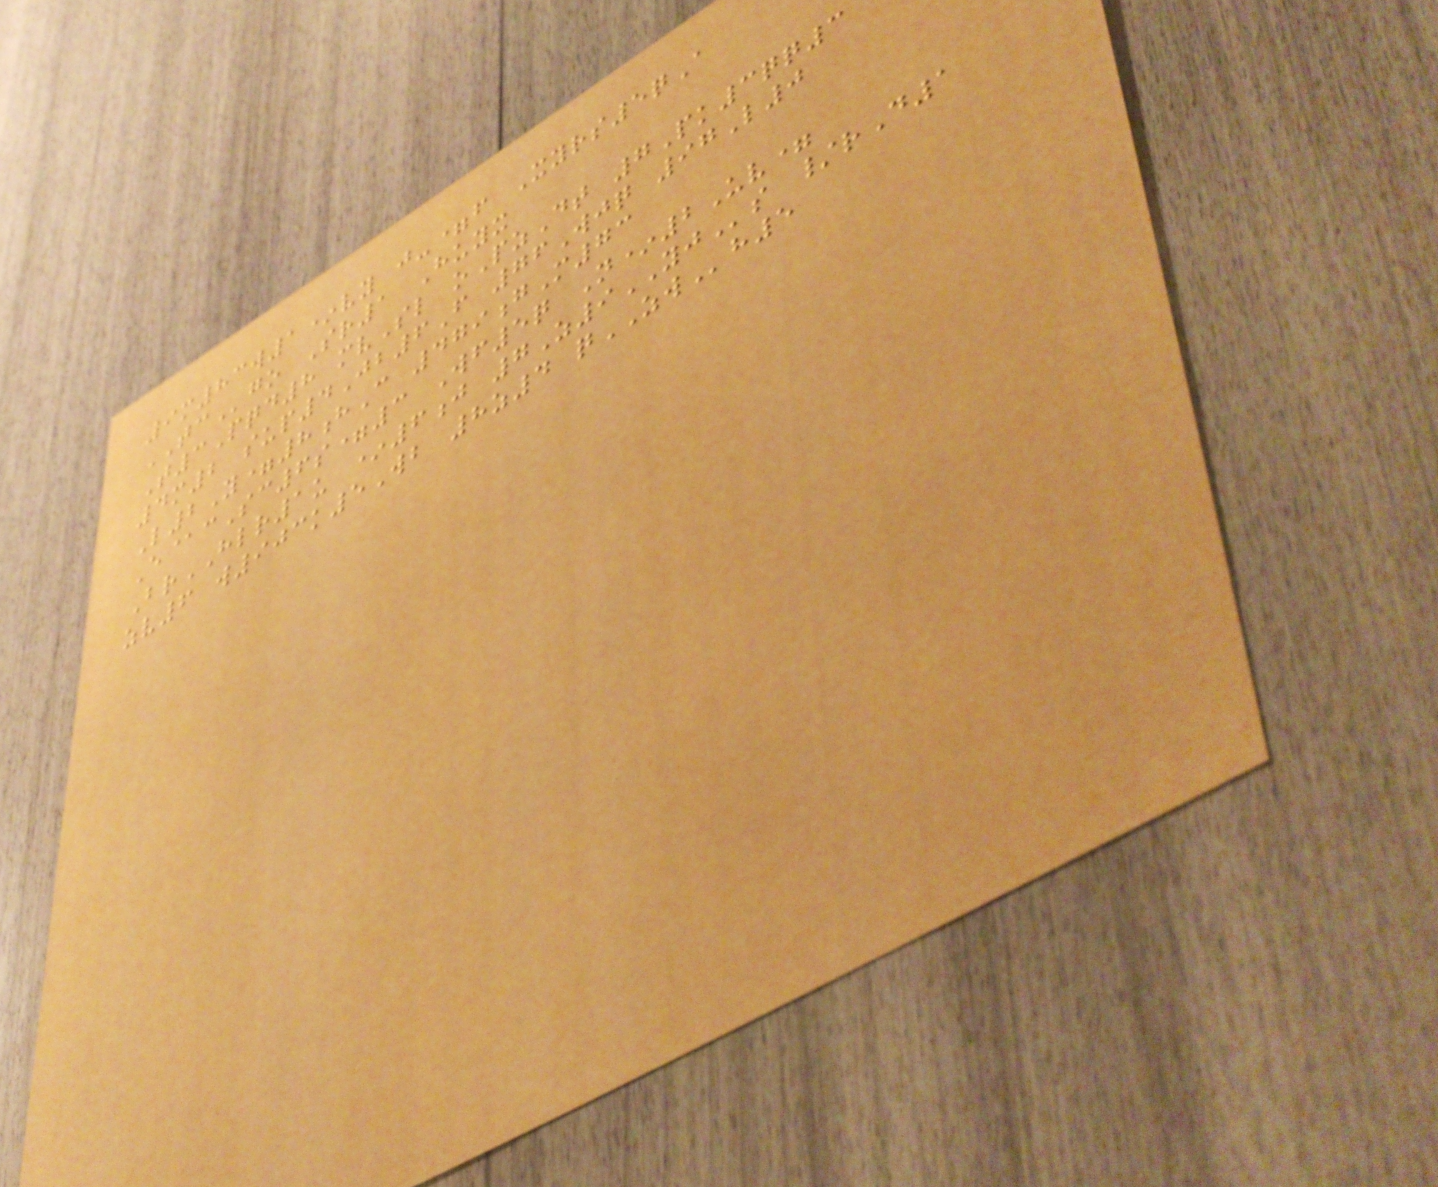9m83w1*vy j-=f Xyrs5qA
TCgo Sr1 Huyx
T3Pqd8 mvSl oPzDt 7Pk3qq3
4m2 sup4Jb6F 76Wjq 97L0
L2Y=8hC 479gM73
E@cSc6s=3 Wf5q N*2Uv=
BrHLR1u *6j 7Z9YJs /rD1
zv6 w903k5Wb 8z4 qZWh5
